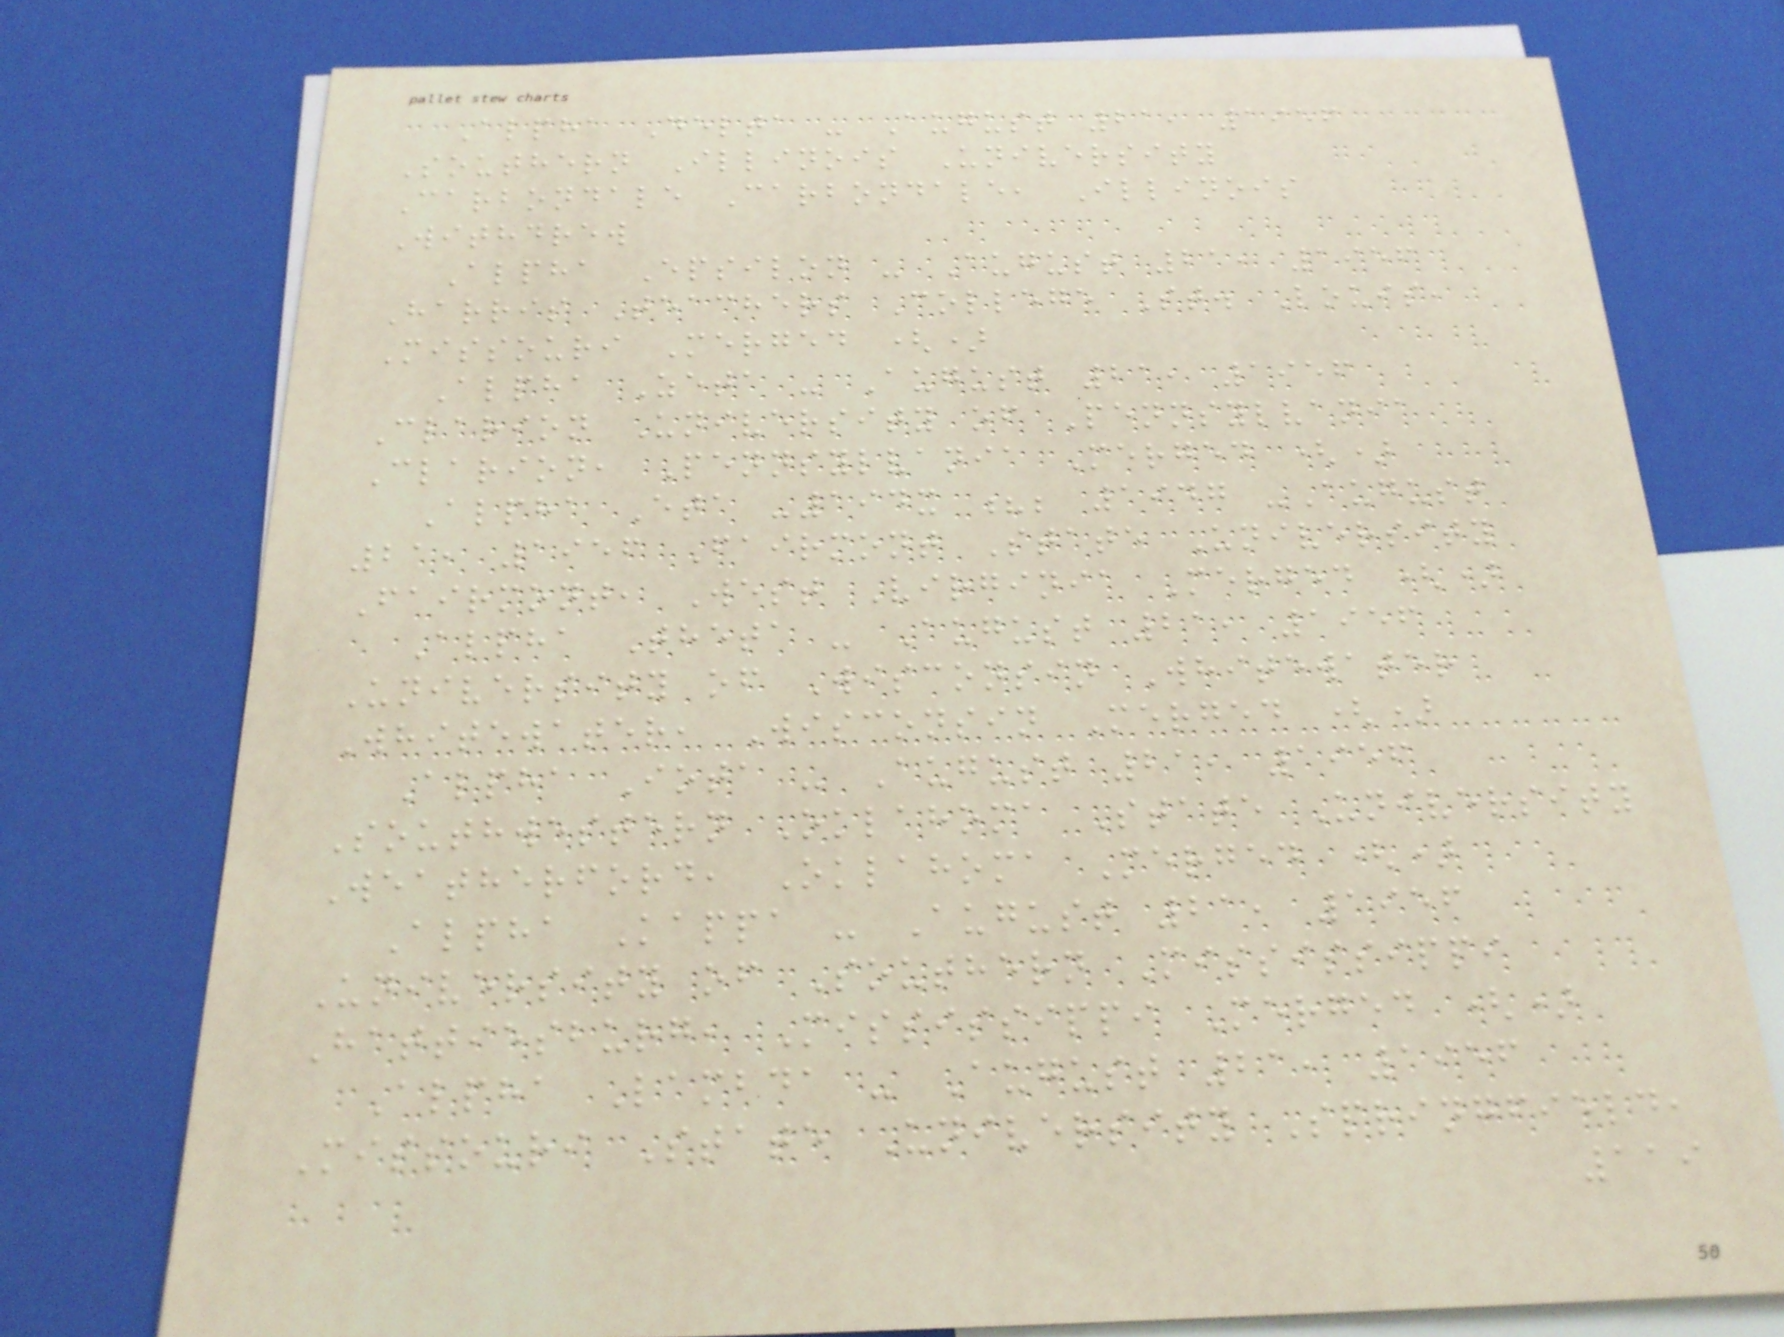Alpha Delta - August 21, 1956
Southern Illinois University
Carbondale Carbondale, Illinois
Withdrew
Alpha Epsilon - August 21, 1956
Harris Teachers College St. Louis,
Missouri Merged ()
Alpha Zeta - August 21, 1956
Clarion University of Pennsylvania
Clarion, Pennsylvania Merged ()
Alpha Eta -194x ?; 1947 -August
21, 1956 Fairmont State University
Fairmont, West Virginia Merged ()
Alpha Theta - August 21, 1956
University of Wisconsin Whitewater
Whitewater, Wisconsin Merged ()
Alpha Iota - August 21, 1956
Southwestern Oklahoma State University
Weatherford, Oklahoma Merged ()
Alpha Kappa - August 21, 1956
University of Southern Mississippi
Hattiesburg, Mississippi Merged ()
Alpha Lambda - August 21, 1956
Missouri State University Springfield,
119
